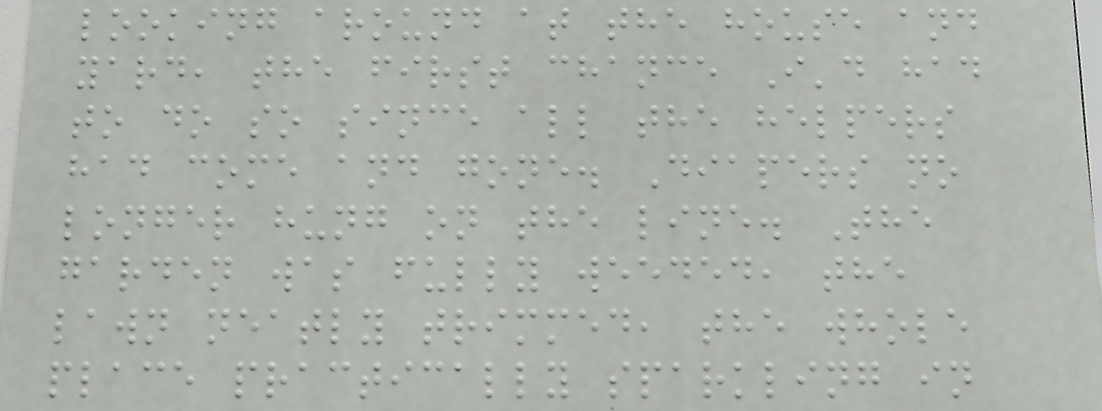looking around at the house and
yard, the first chance I'd had
to do so since all the helpers
had come and gone. Diapers no
longer hung on the line. The
garden was fully weeded, the
lawn neatly trimmed, the whole
place practically sparkling in
